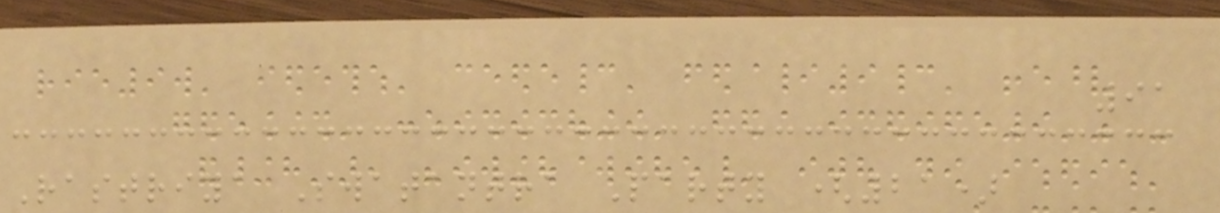91
Rastriya Swatantra Party (21)
